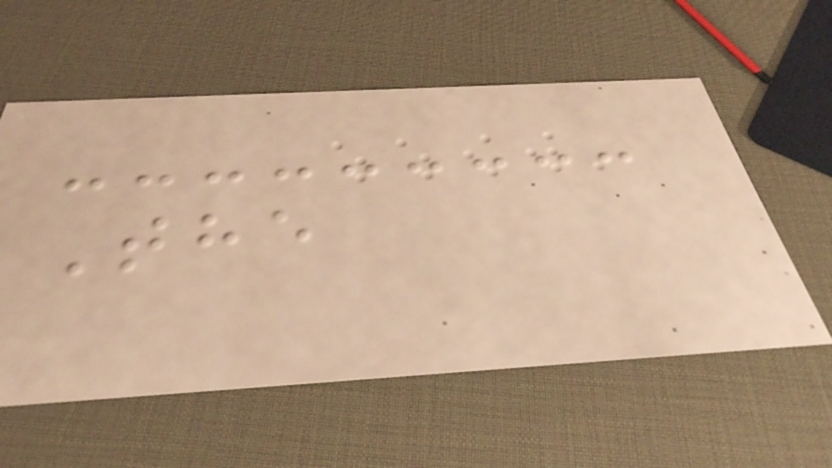The
